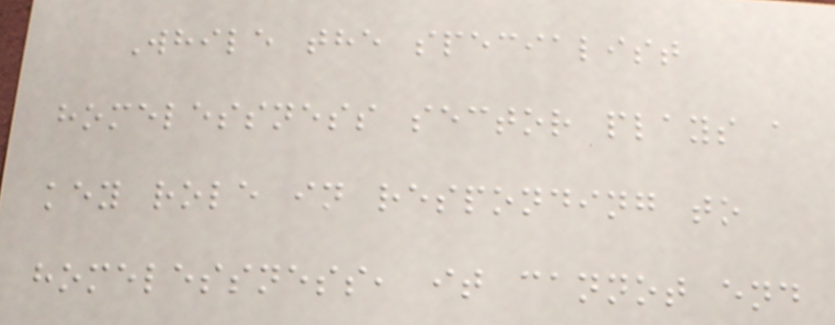While the specialist
homelessness sector plays a
key role in responding to
homelessness, it cannot end
